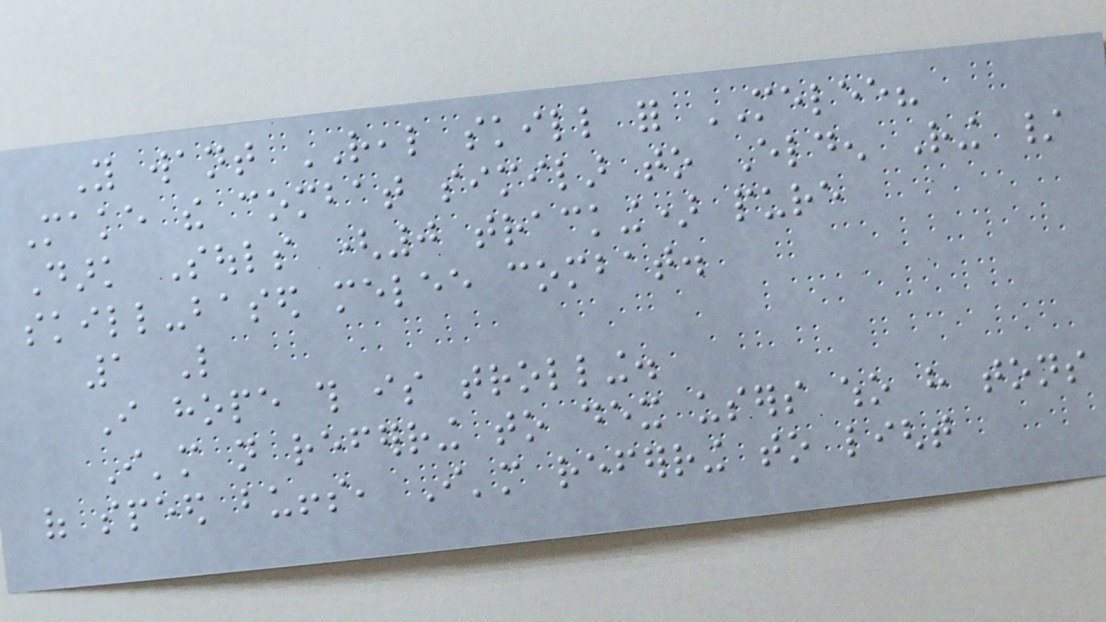You want REAL skill for MELEE?
Make the combat similar to Elden Ring /
Dark Souls (0 tracking) pure
skill-based melee combat.
1 Like
I hope this is trolling.
I'm not referring to dex users who have tons
of speed buffs, I'm referring to light
